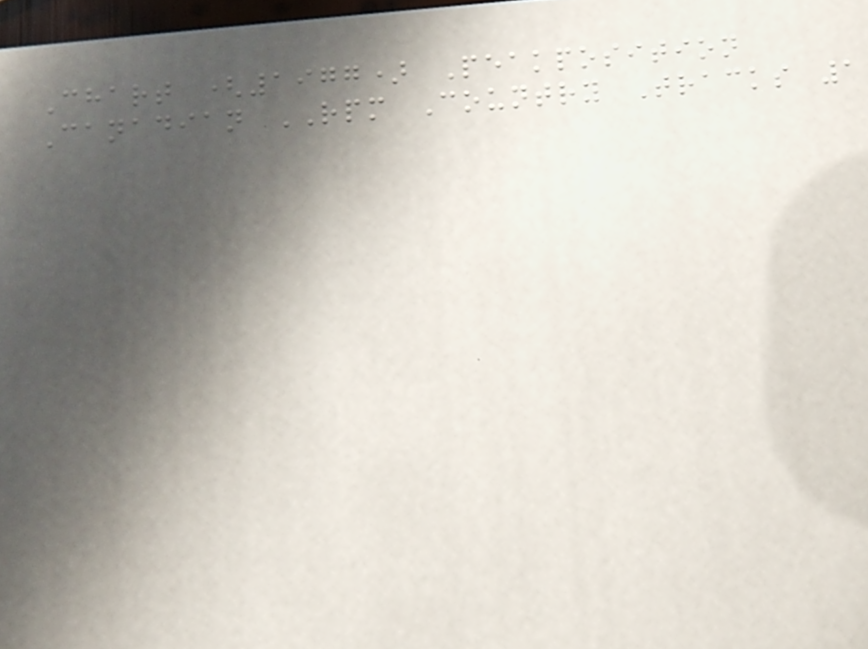Chart (1977) Peakposition
Canadian RPM Country Tracks 1
